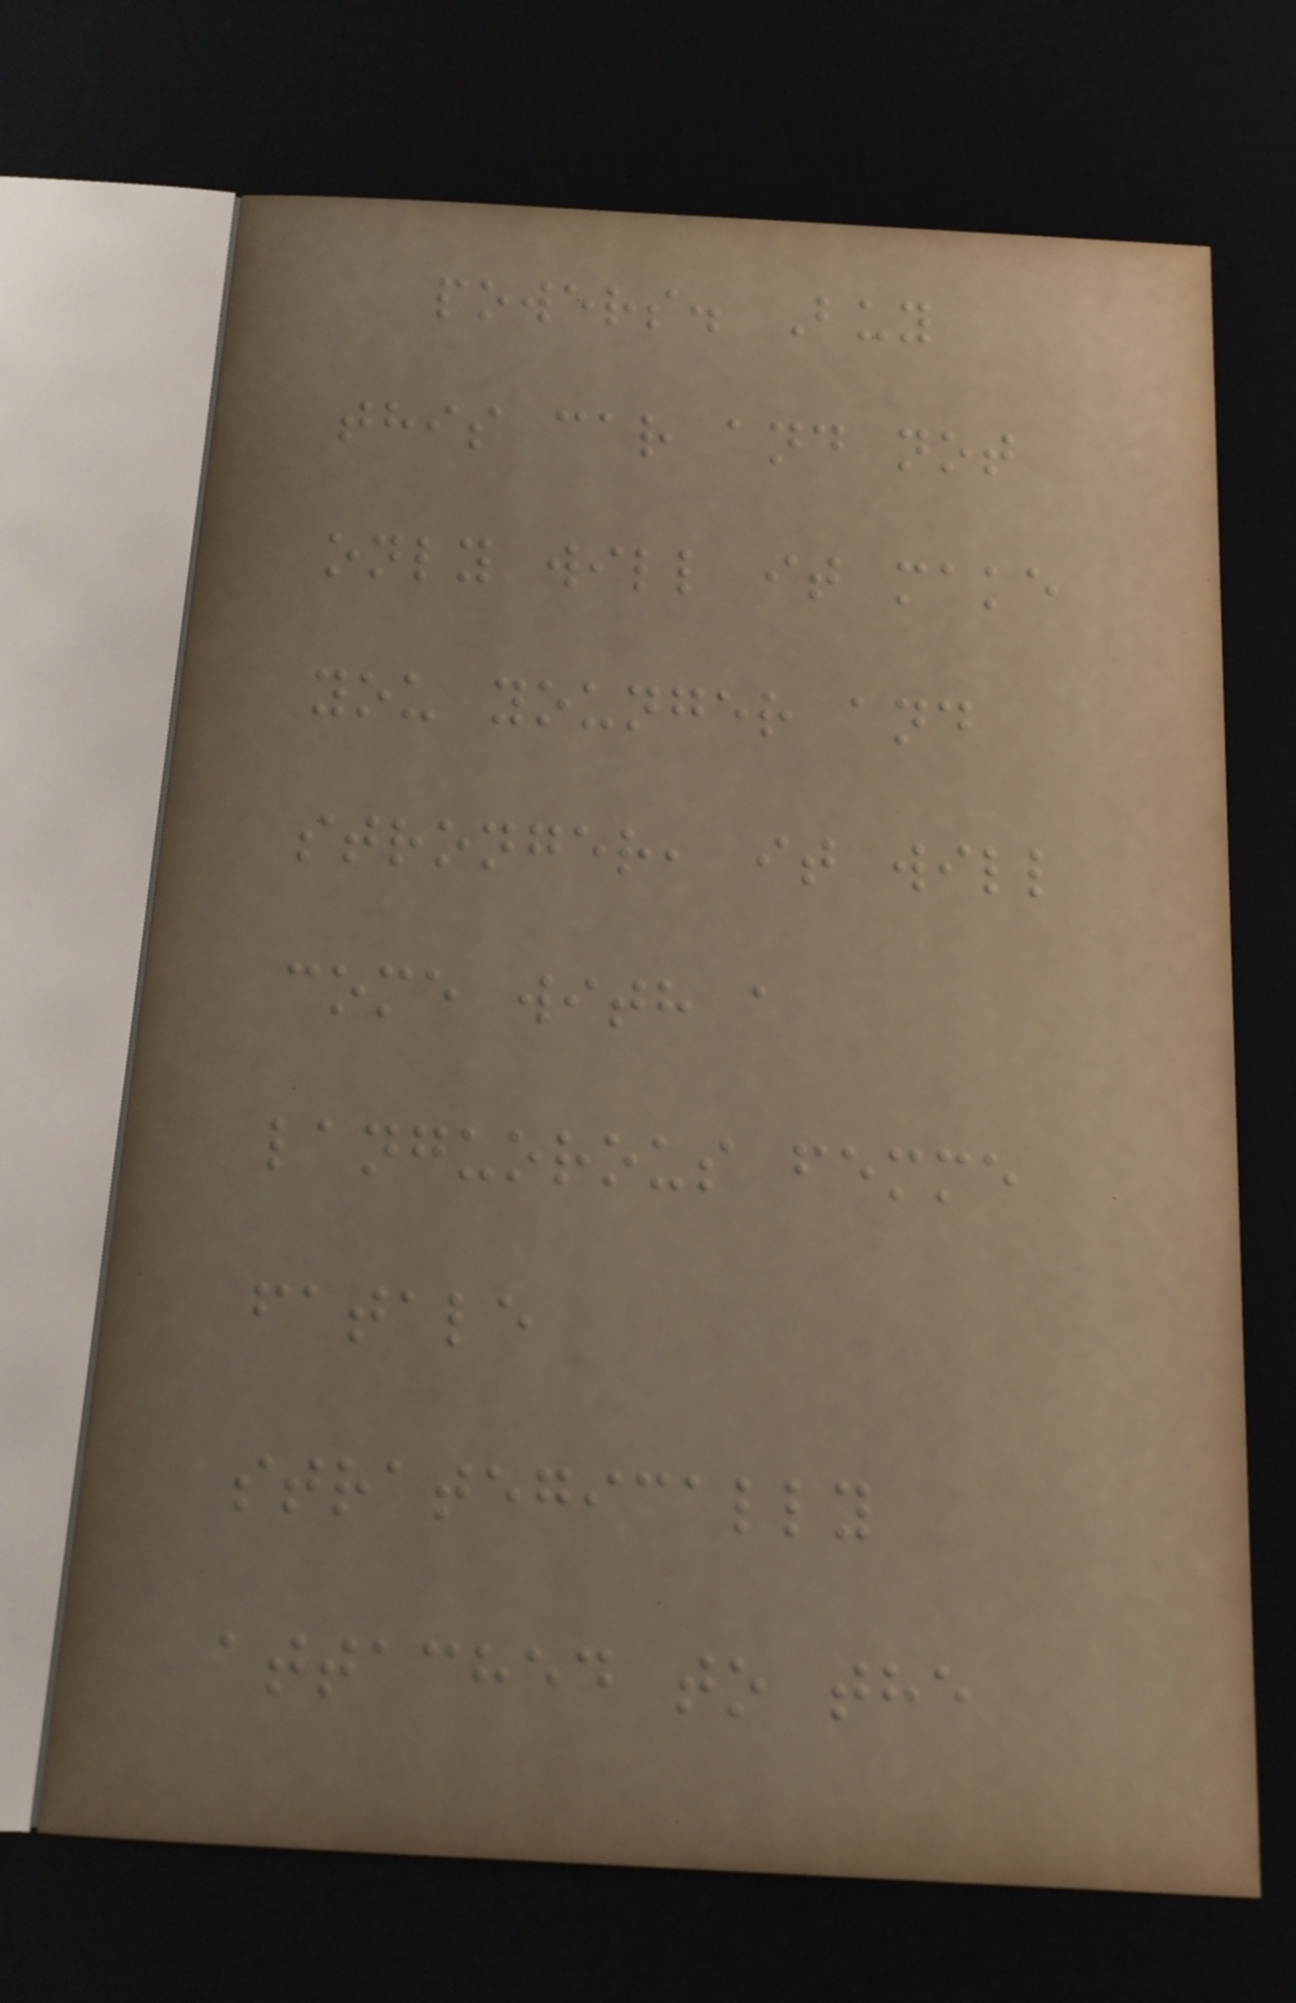powers. Buy
this car and not
only will it make
you younger and
stronger, it will
come with a
languorous femme
fatale
strategically
attached to the
